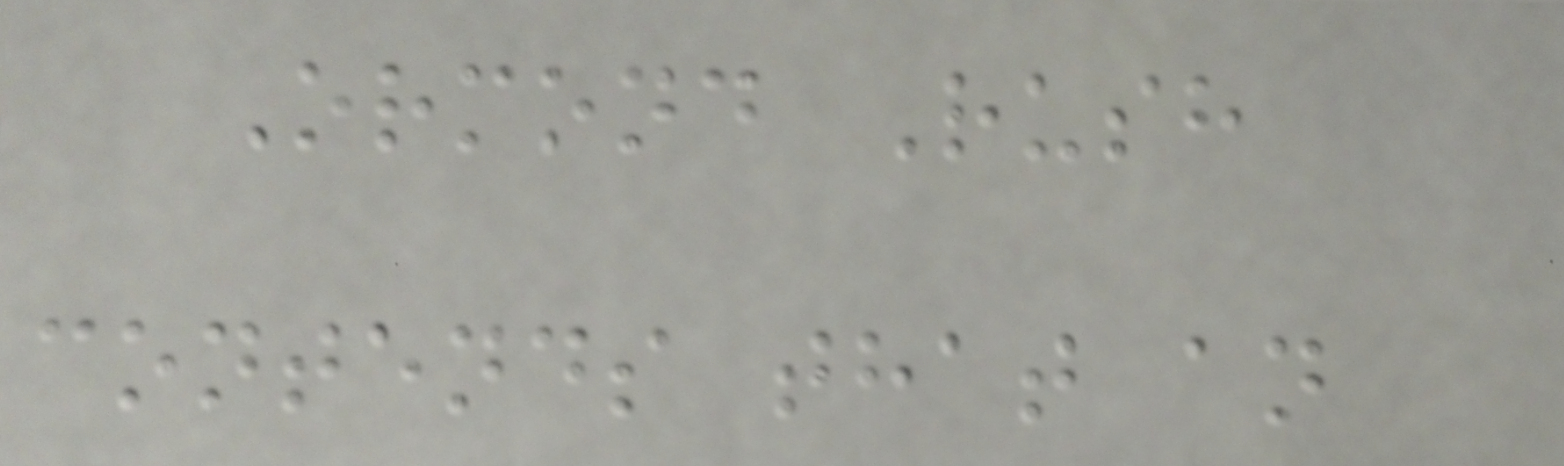Ormond Rush
contends that an
